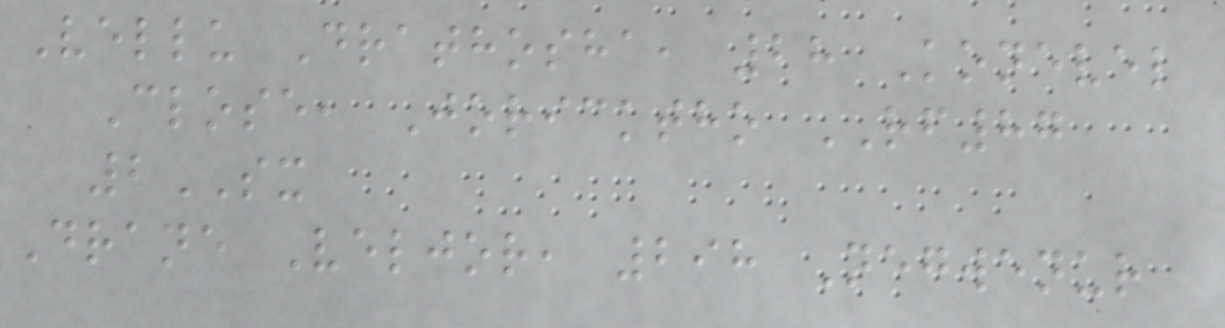Vellu Drathosha, 28 Konevel
Close, Joricktho RF87
2SX
Drane Veljor, 298 Negwenur
